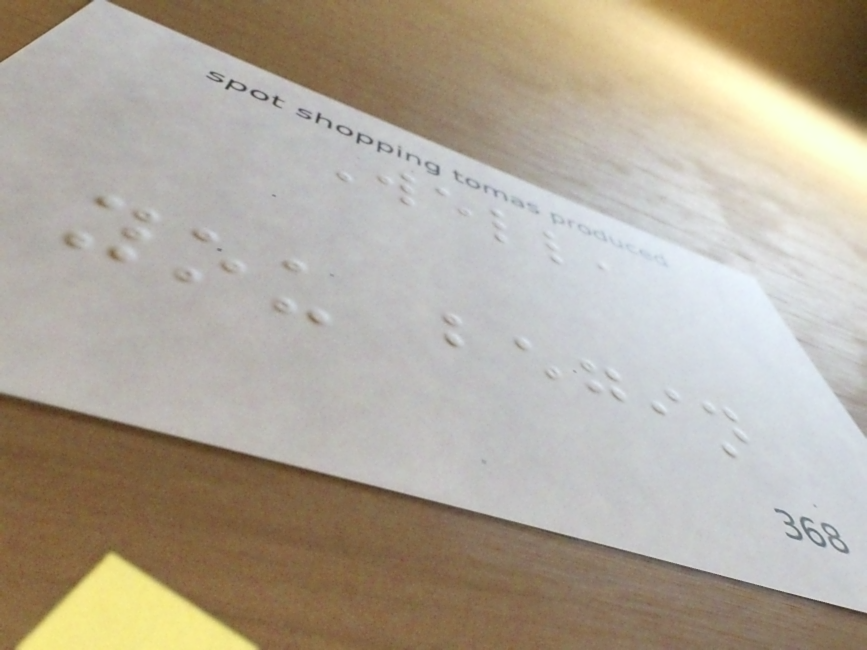Well,
you begin
